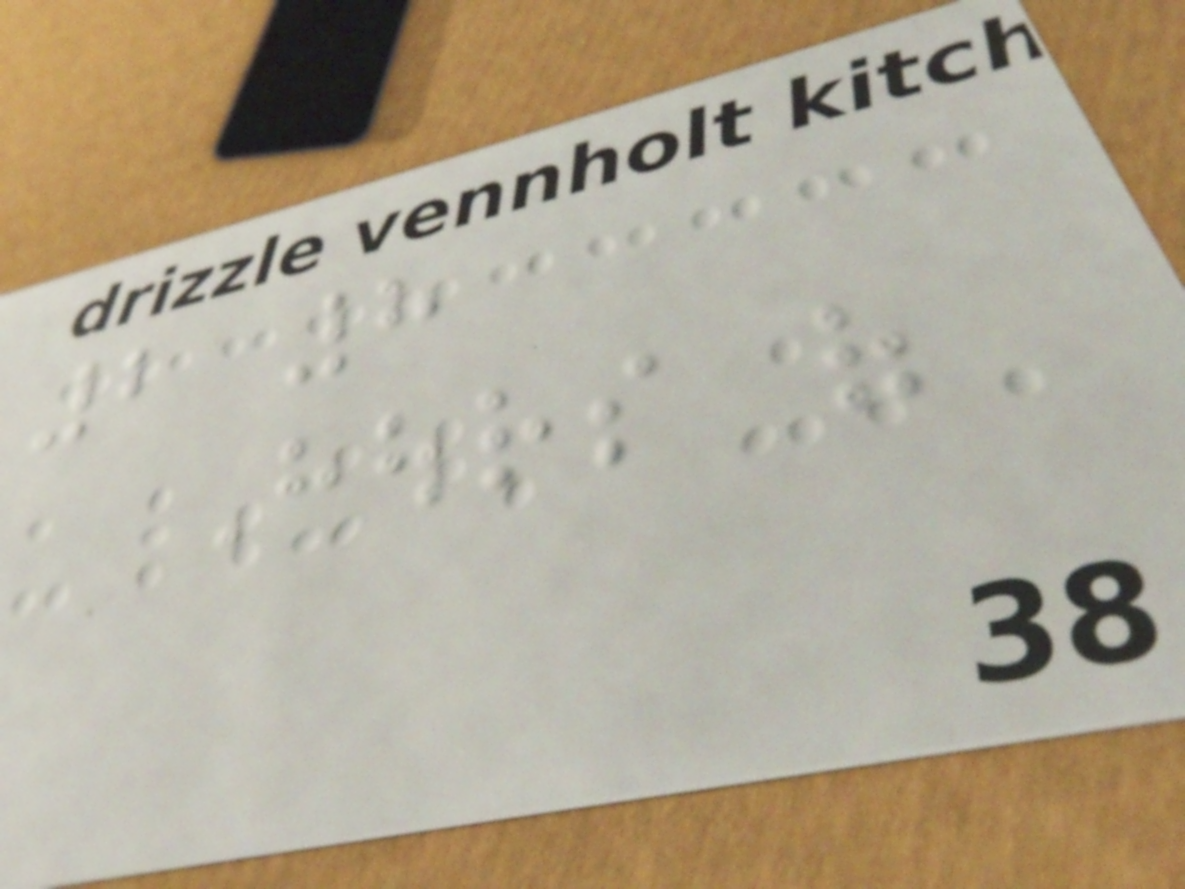2 8
Hours of
